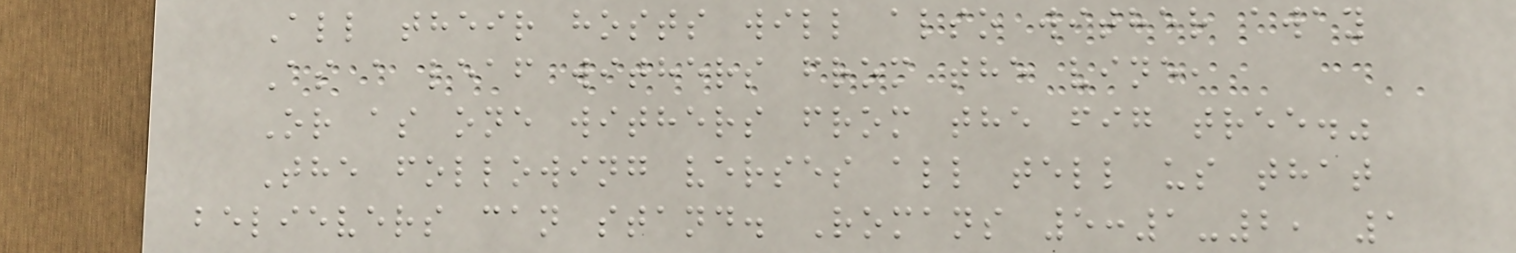All their hosts will also wither away
As a leaf withers from the vine,
Or as one withers from the fig tree."
The following verses all tell us that
believers can stand. Romans 5:1-2, 1
